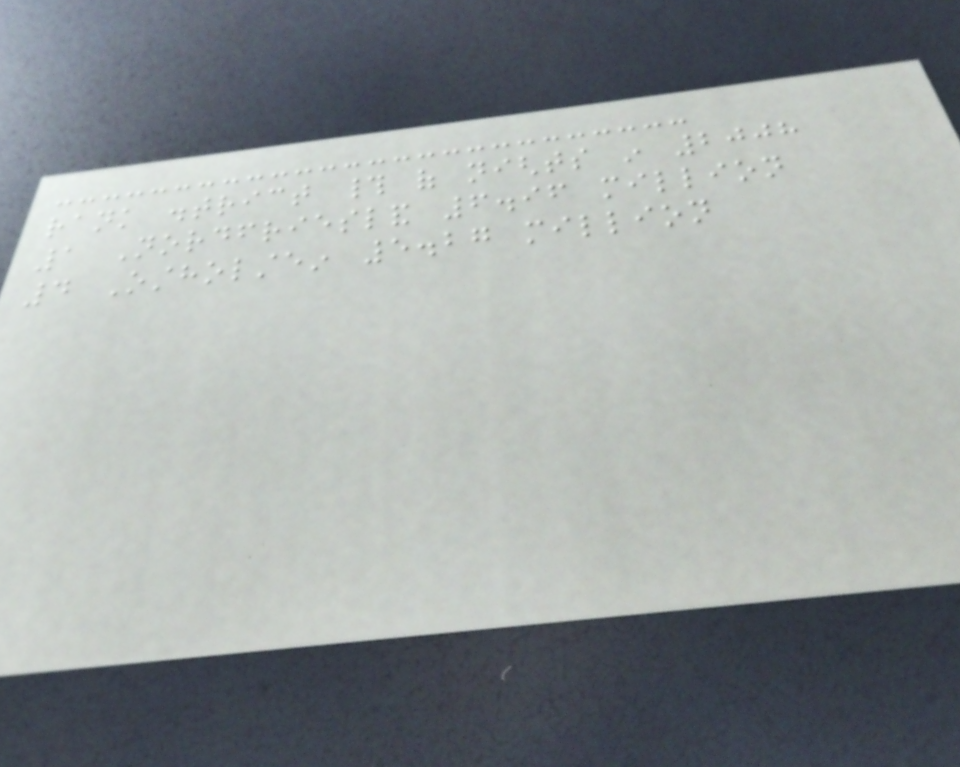rank district # of nights in 2008
1 Nordfriesland 6.96 million
4 Ostholstein 5.27 million
